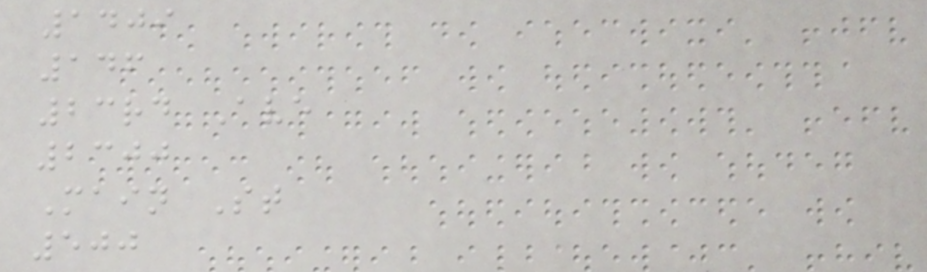1409
146
23rd Ave
2300
Main St
500
